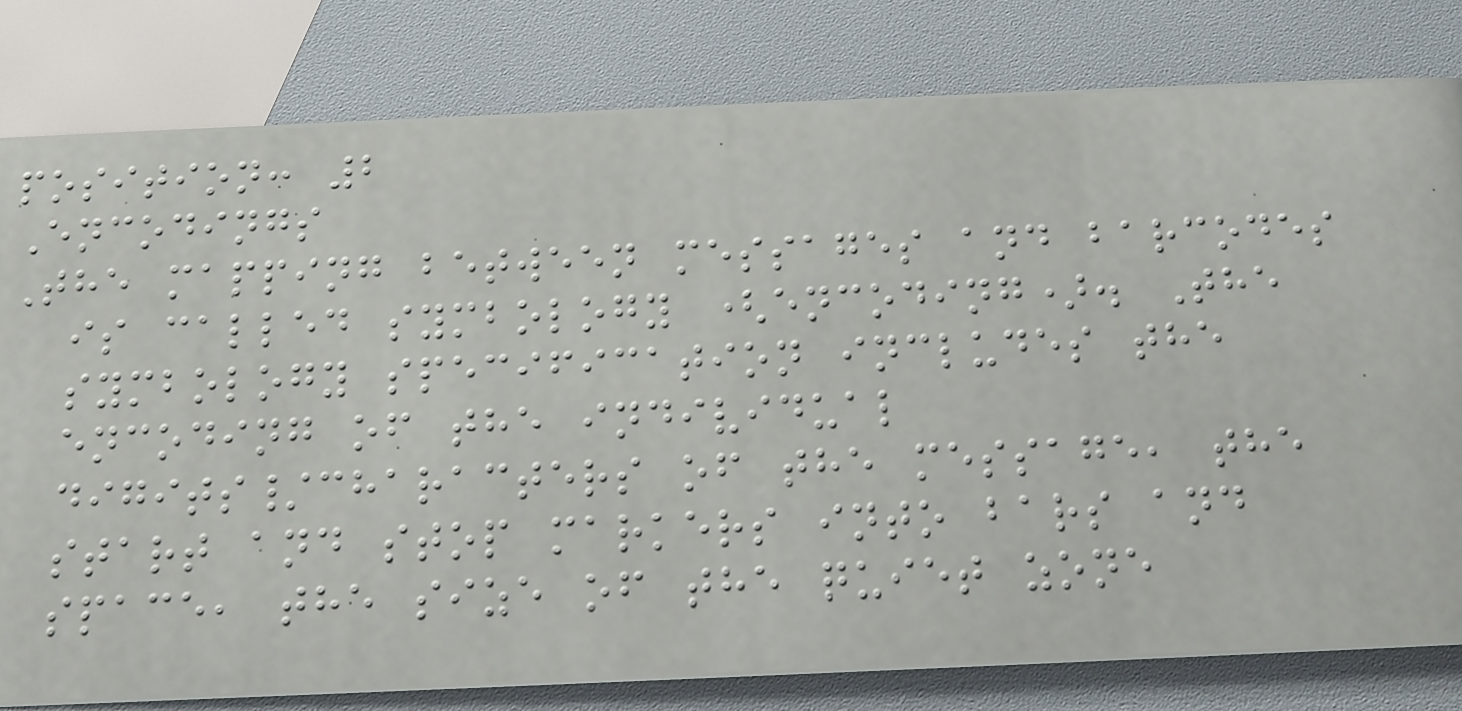position: 2
Encodings
The mapping between messages and barcodes
is called symbology (encoding). The
symbology specification includes the
encoding of the individual
digits/characters of the message, the
start and stop markers into bars and
space, the size of the quiet zone
